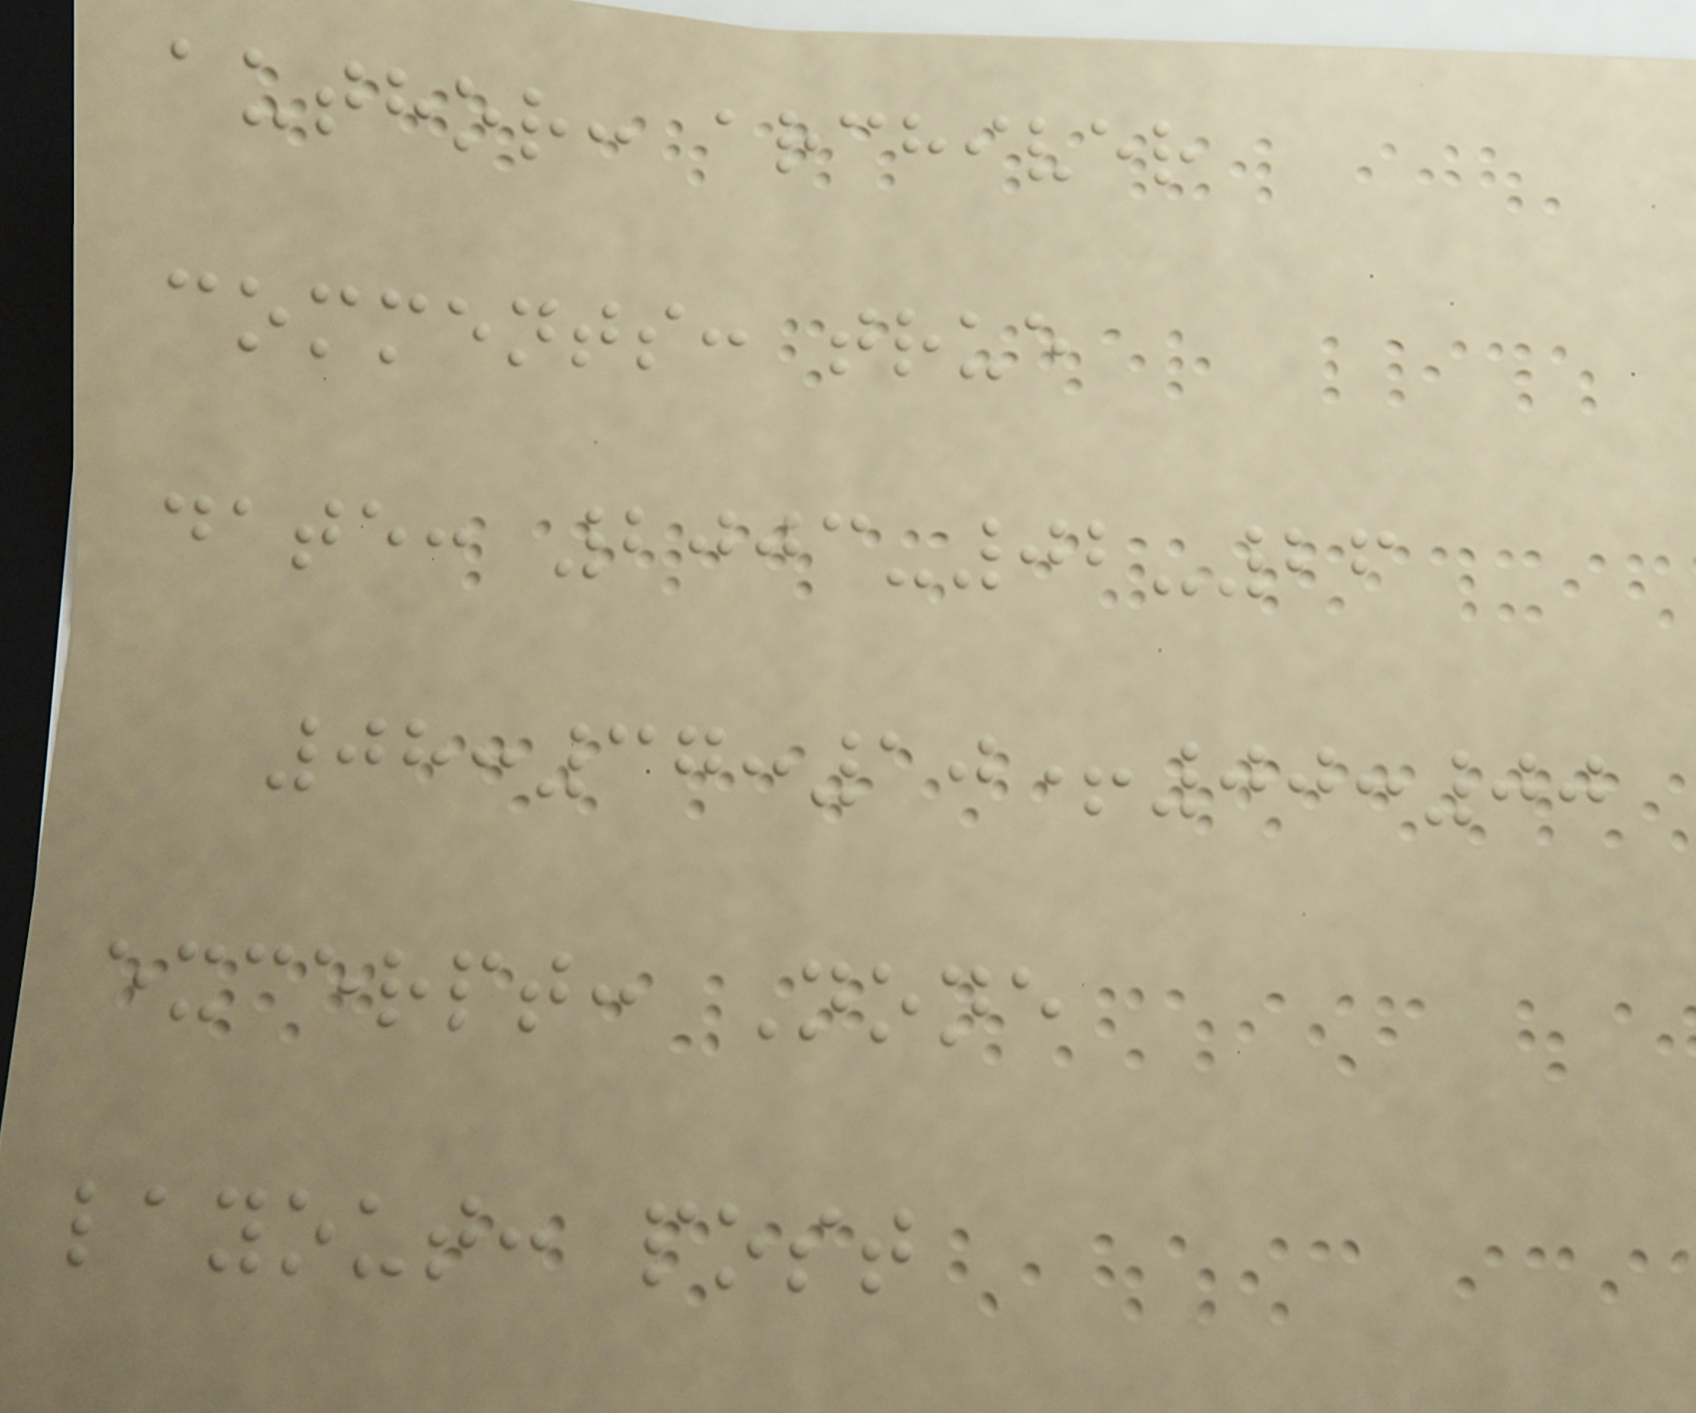author: archiver
comments: true
date: 2003-02-26
08:37:10+00:00
excerpt: None
layout: post
